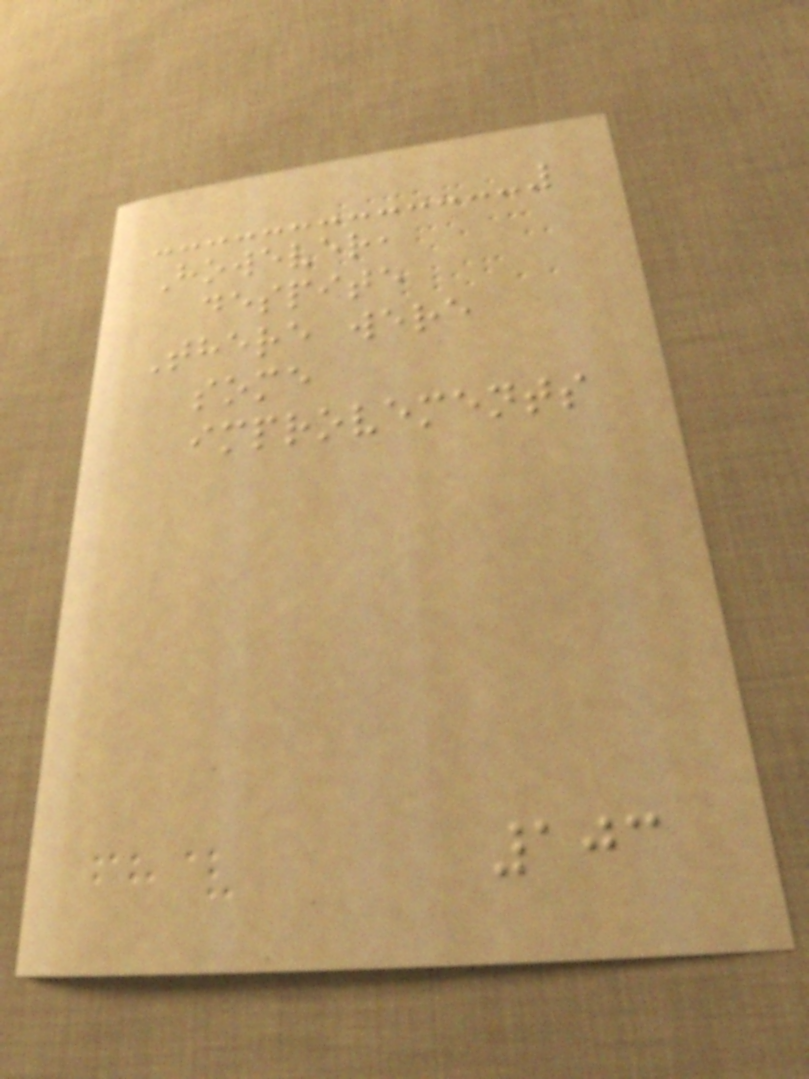However,
despite
There were
some
improvements
103
